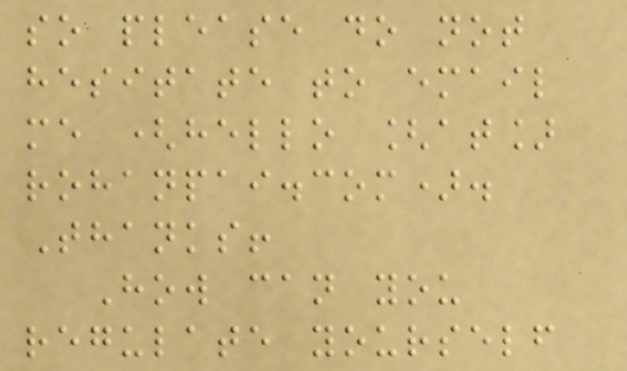so please do not
hesitate to email
me (hello [at]
rohanpai.com).
Thanks!
How can you
regulate yourself
